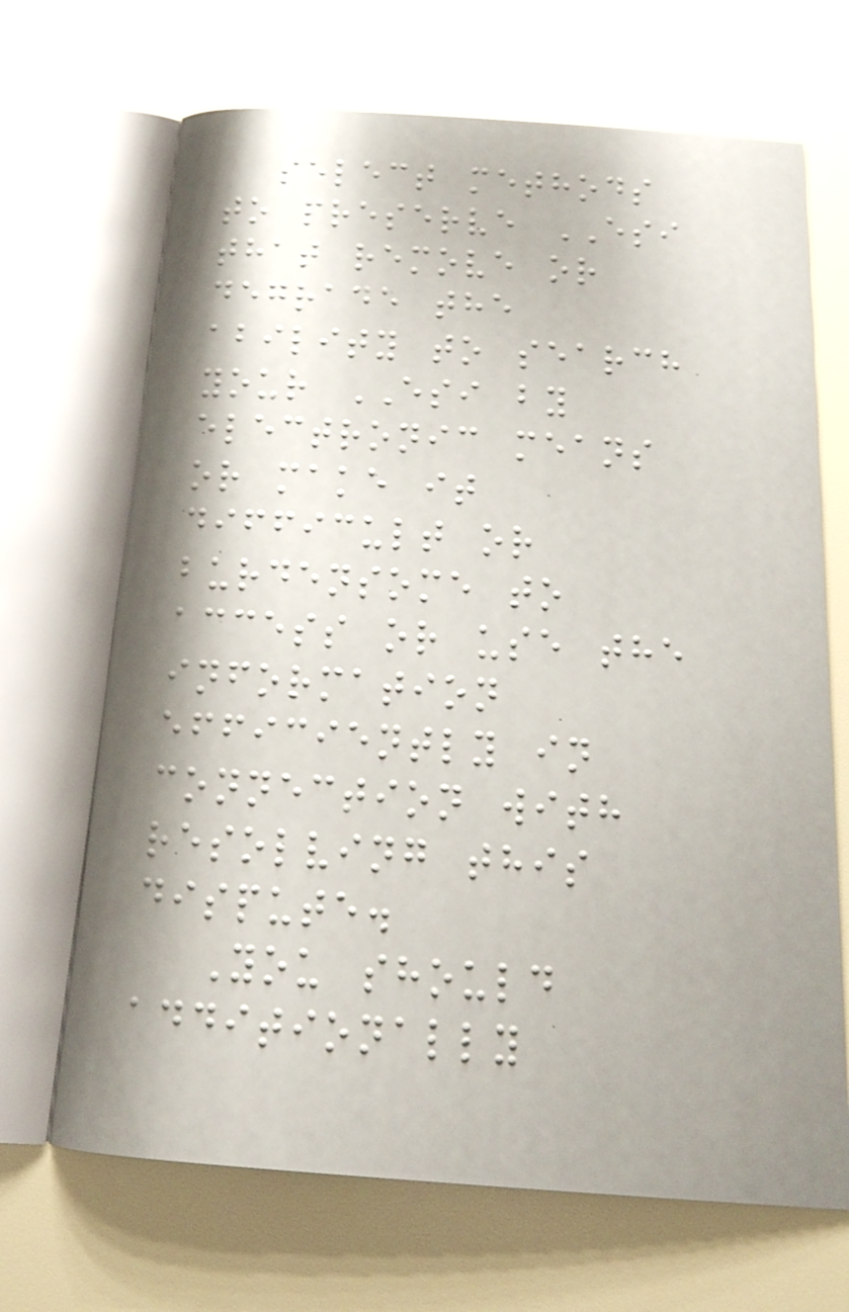select methods
to preserve ESI
that remove or
degrade the
ability to search
your ESI by
electronic means
or make it
difficult or
burdensome to
access or use the
information
efficiently in
connection with
resolving this
dispute.
You should
additionally
